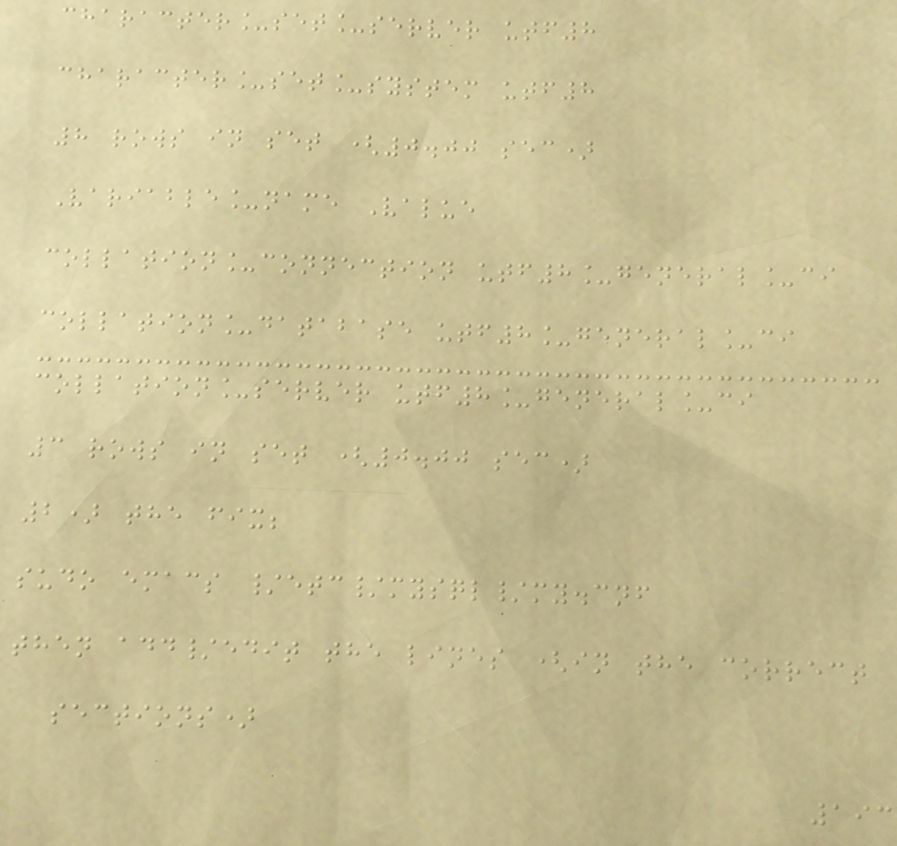character_set_server utf8
character_set_system utf8
8 rows in set (0.00 sec)
Variable_name Value
collation_connection utf8_general_ci
collation_database utf8_general_ci
collation_server utf8_general_ci
3 rows in set (0.00 sec)
2) the fix;
sudo emacs /etc/mysql/my.cnf
then add/edit the lines (in the correct
sections)
193
